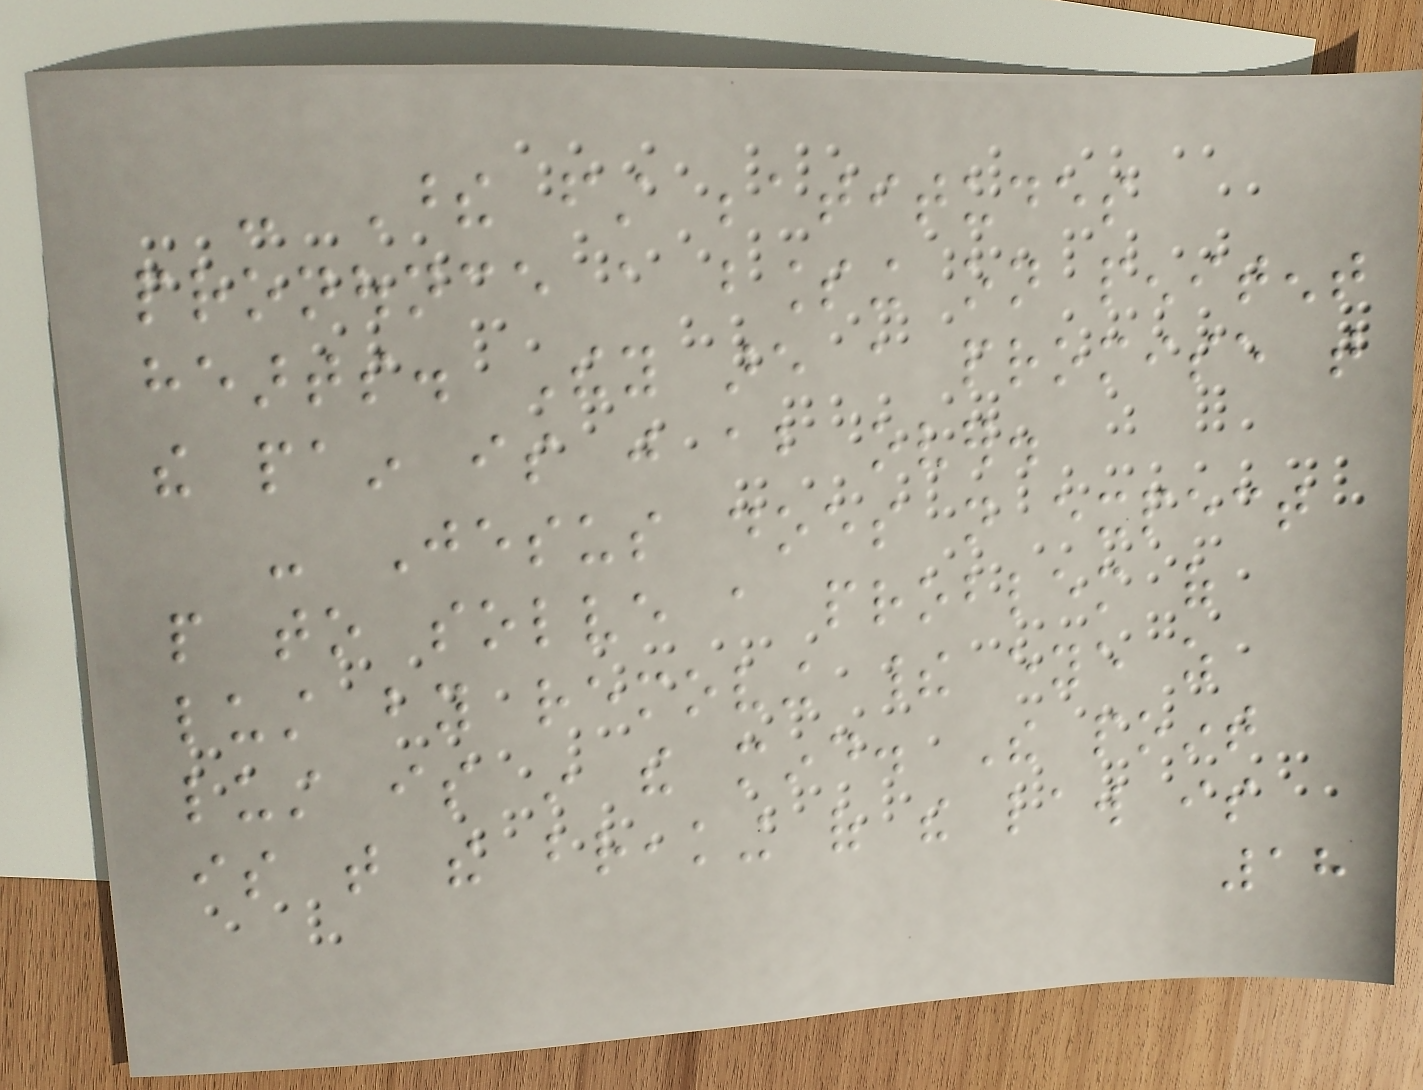- These first beatitudes
pronounce a blessing on penitent
hearts. They are a promise that
the pain is just about over.
- Jesus does not expect
people to solve a problem of
lust by removing their eye as
lust is in the mind. The point
is that the breaking of the law is
18
